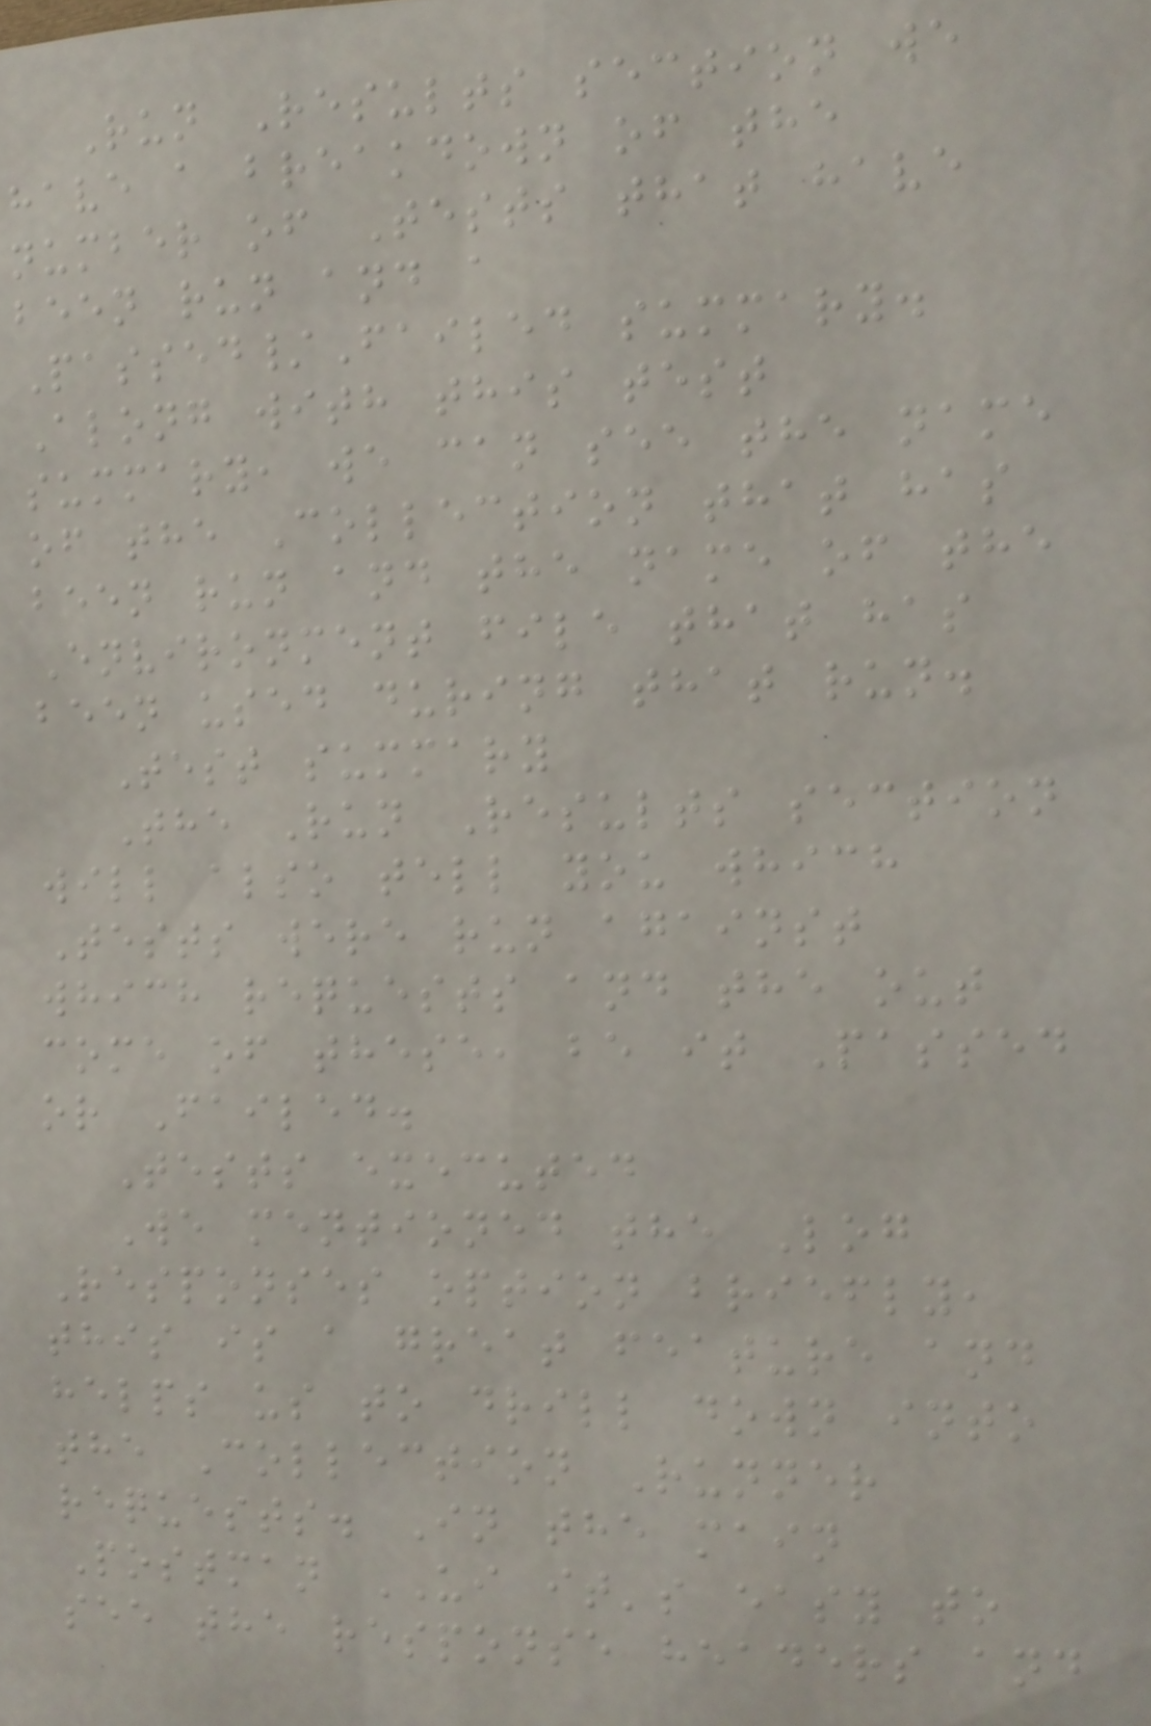Run Results section we
have a breakdown of the
number of Tests that have
been run and a
Passed/Failed summary.
Along with this test
summary, we can see the name
of the Collection that has
been run and the name of the
Environment file that has
been used during that run.
Test summary
The Run Results section
will also tell you which
Tests were run against
which requests and the out
come of these, be it Passed
or Failed.
Tests executed
We mentioned the Log
Responses option briefly,
this is a great feature and
helps us to drill down into
the Collection Runner
requests. In the main
Postman UI it's easy to
see the response headers and
